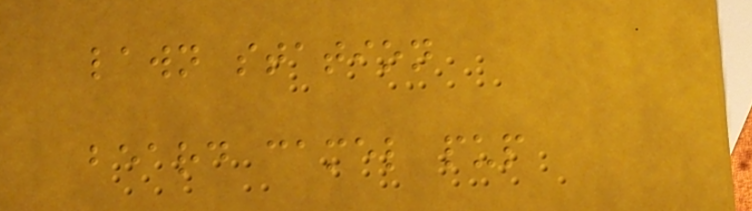lawn station
beard camel pup
